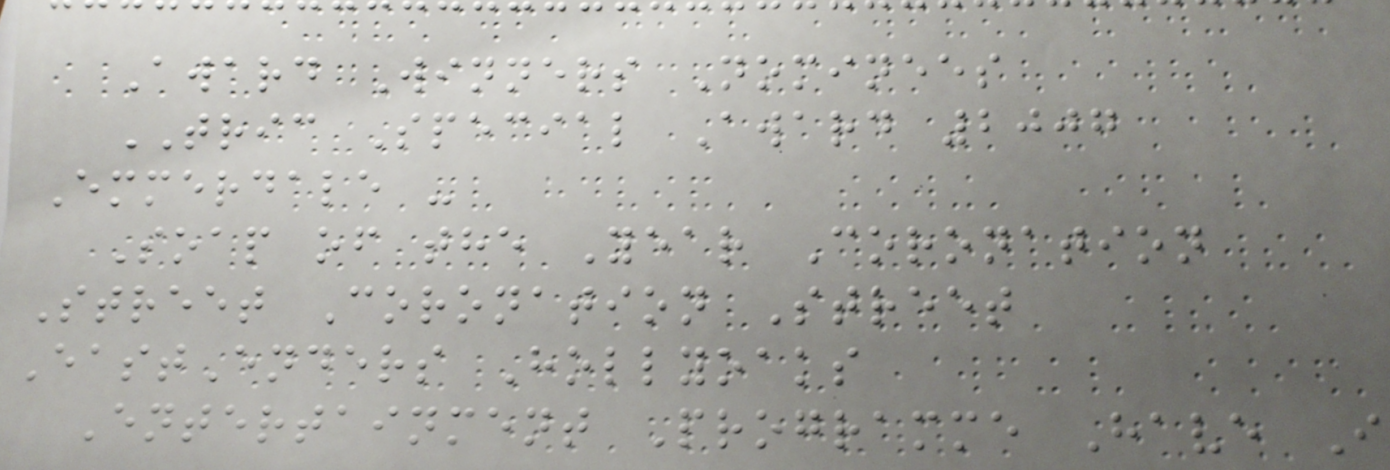Award Winners Nominees
TRIC Special Award 2007
Emmerdale -
Soap of the Year Coronation
Street Coronation Street
EastEnders Hollyoaks
Entertainment Programme Have I
